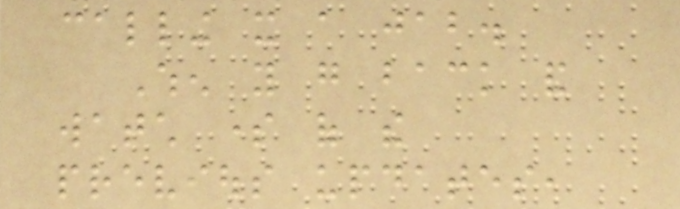calling it a jab.
When you go back and
watch some of the
previous updates,
